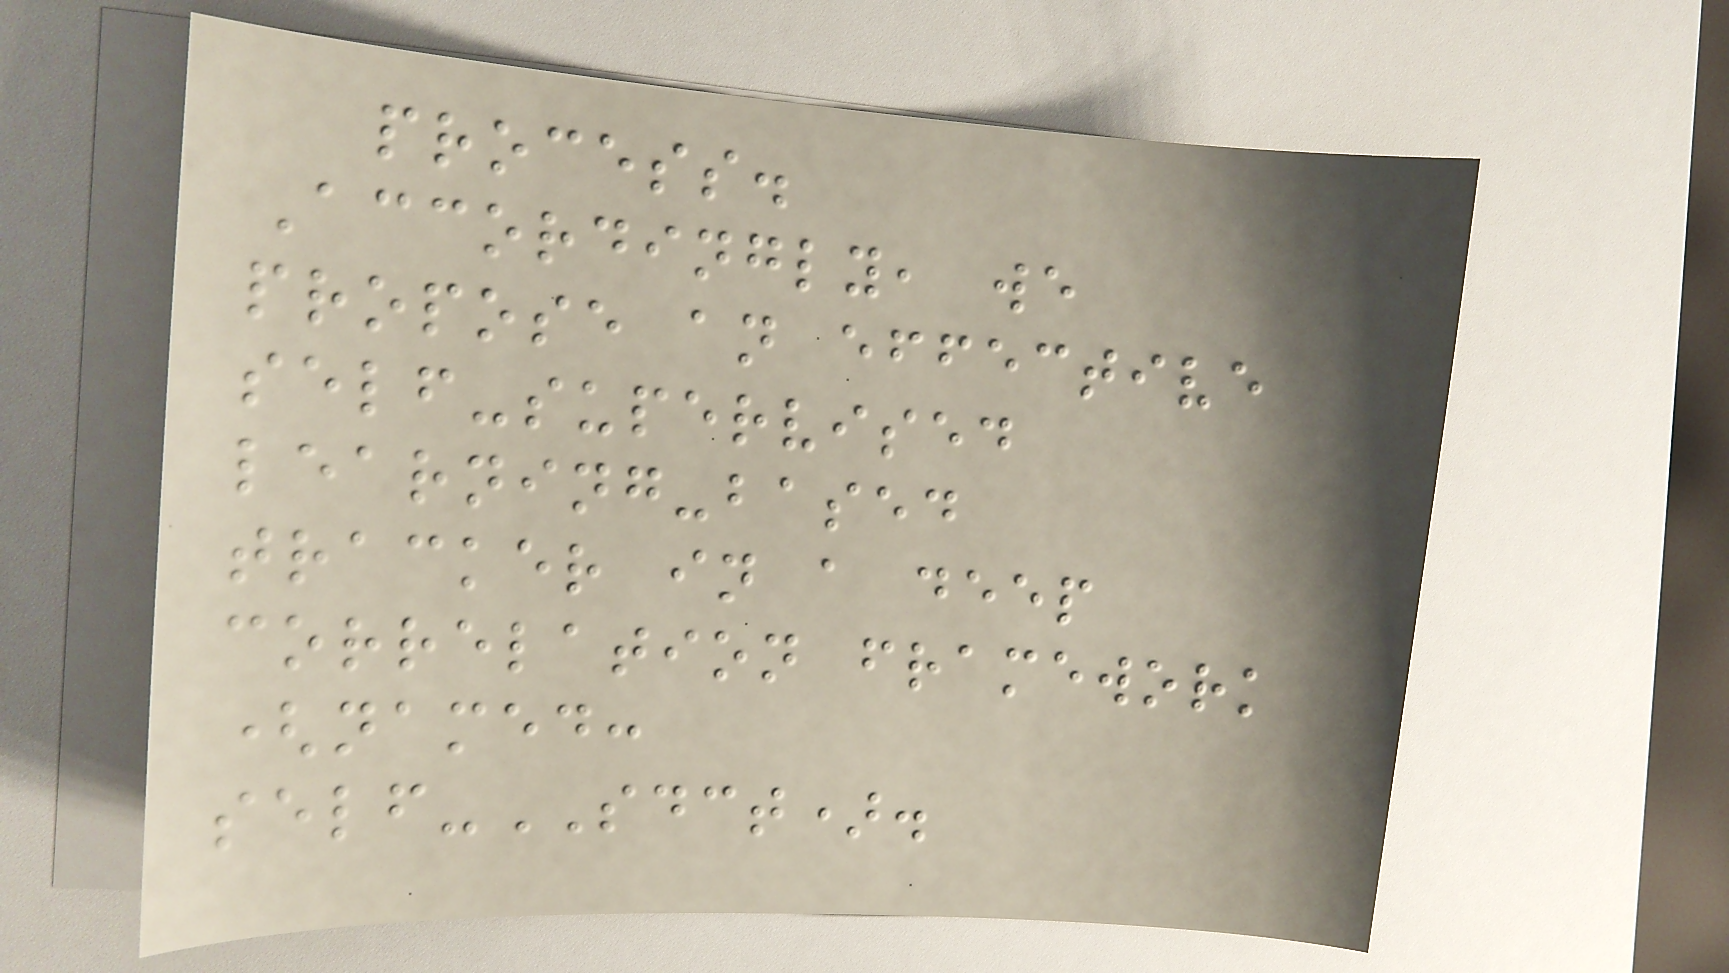process.
Accordingly, we
propose an effective
self-supervised
learning-based
tracker in a deep
correlation framework
(named:
self-SDCT).
